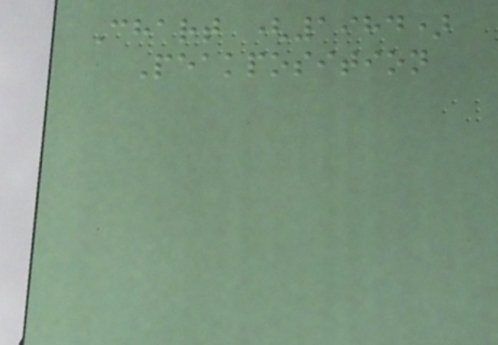Chart (1984)
Peakposition
